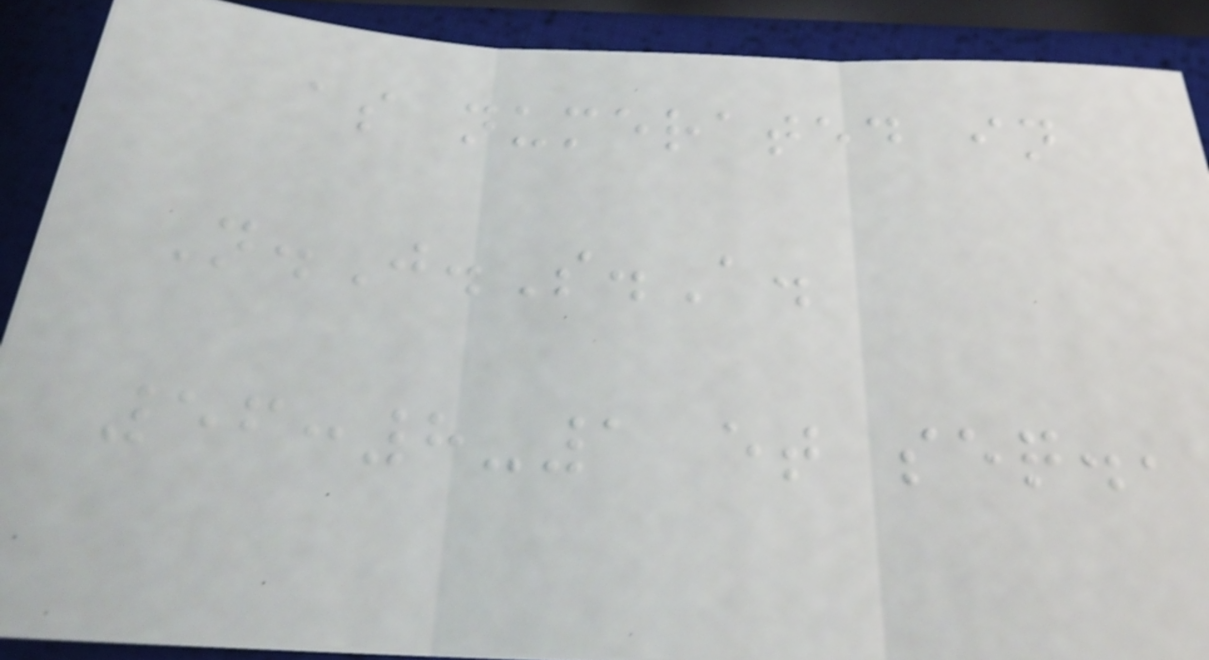as numerated in
N.J.S.A.
56:8-1 et seq.,
